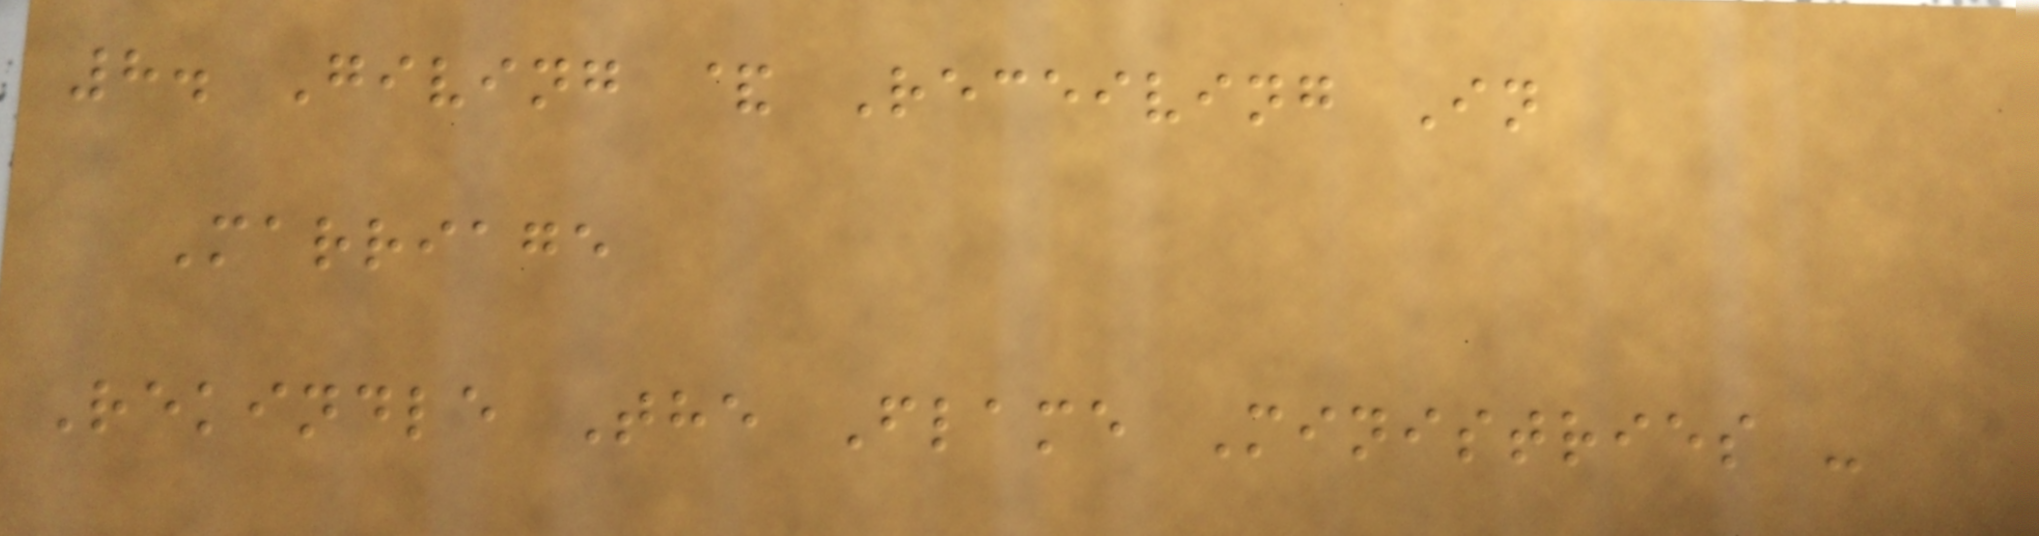8. Giving & Receiving In
Marriage
Rekindle The Flame Ministries -
